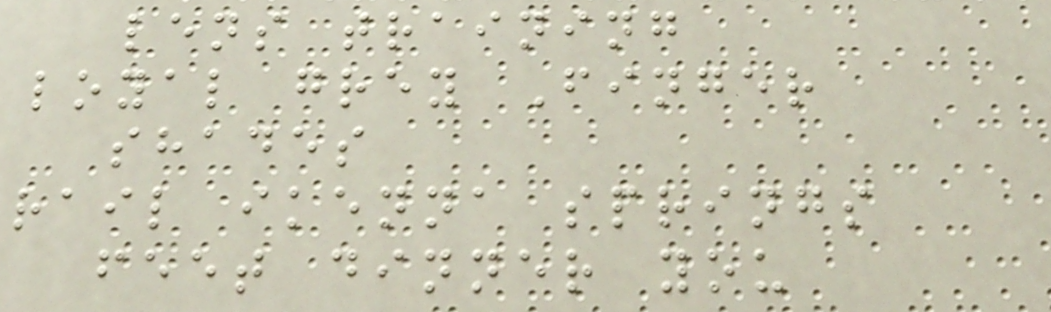lens training
loyal grey Finger
shades
rail ikenna springs
feet dinner you
